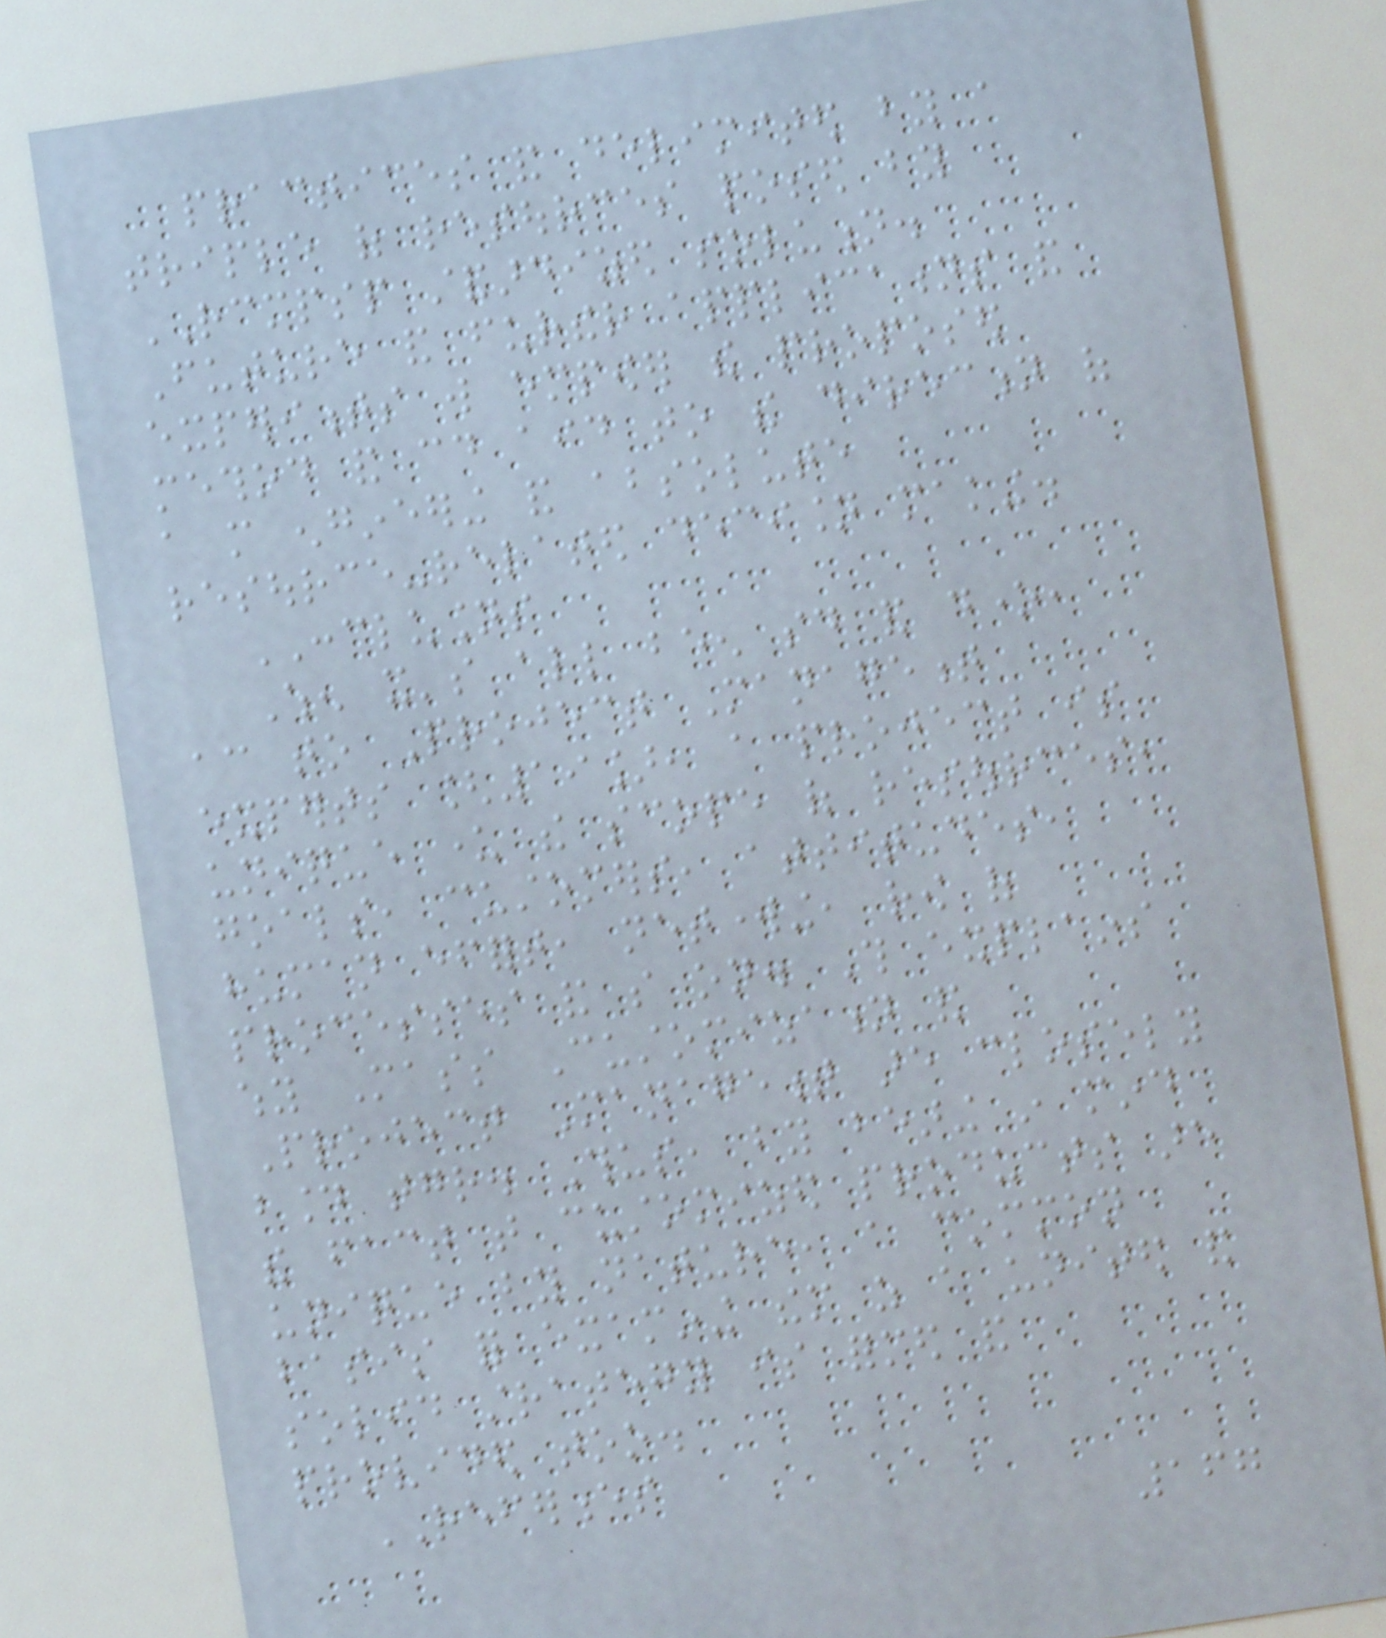practices and delimited by a
triple of resources posed by
RCMPSP standardized solution.
Future and further applications and
experiments will empower the proposed
method and could aid to the direction of
a more engineering and absolute
resource-related decision making.
CONCLUSIONS
When it's all been said and done,
according to Project Management
experts [19], a project is
unique under the scope of resources,
goals, customers, attitudes,
human effort, networking, row of
processes and so on. This explains
why Mass Customization and
Project Management are closely
bound together. Thus, by bearing in mind
the fact that customized products are
unique by nature, a common
basis for examining them as a united and
solid strategy is formed and
provided too.
REFERENCES
167
